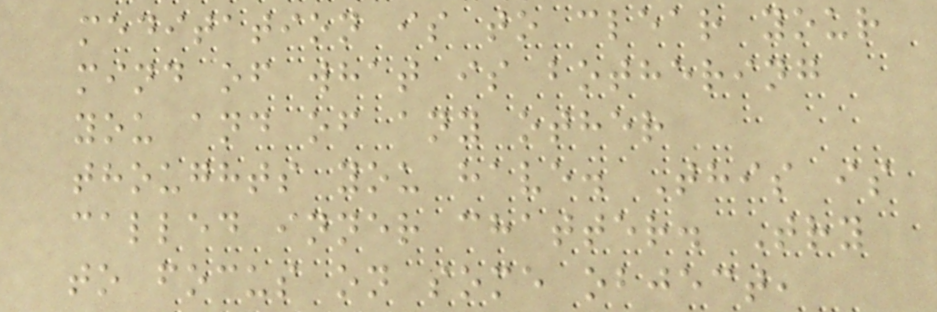meditation is to clear your
mind of what is bothering
you and of any other
thoughts you have. This is
called inner chatter. Try
to focus on some object,
